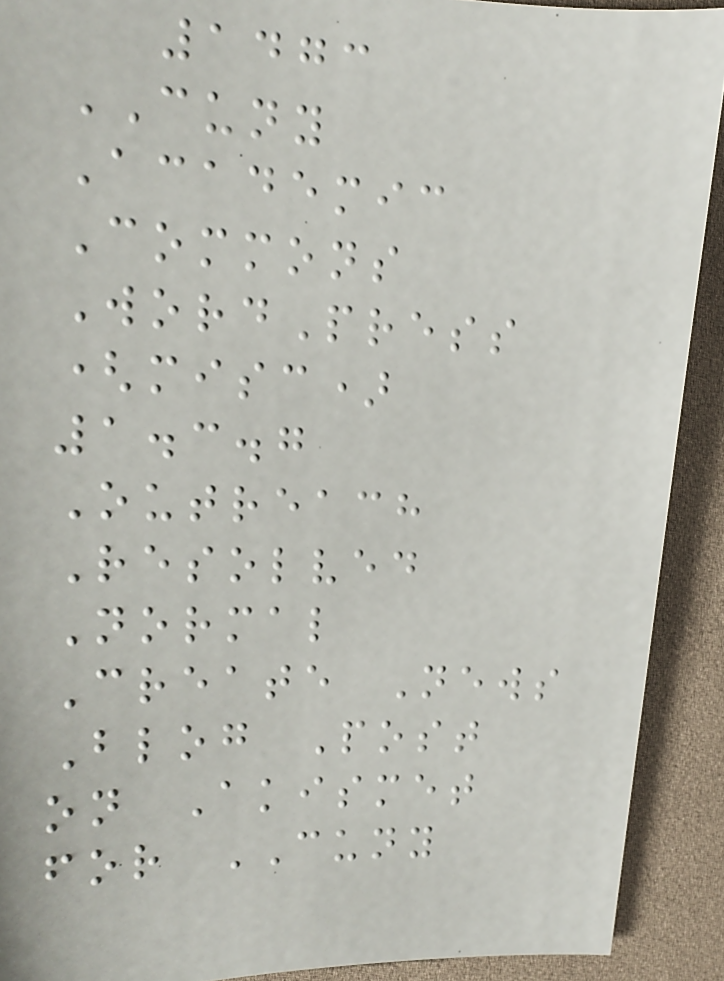1473
CUNY
Academic
Commons
WordPress
(misc)
1.3.7
Outreach
Resolved
Normal
Create News
Blog Post
on Akismet
for CUNY
